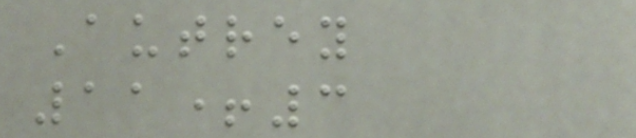Autrey
11+3
